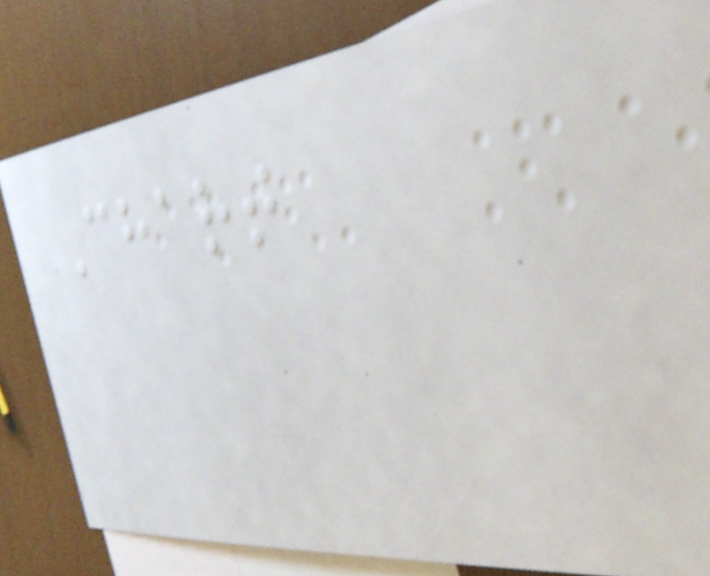Chart
